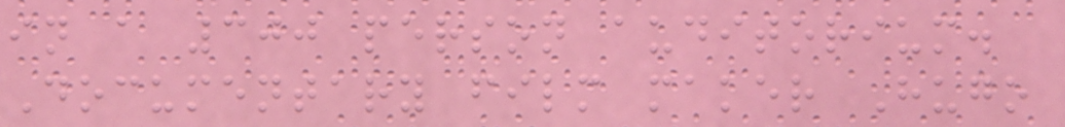in a 300 person auditorium.
Documentary film maker Hugo
